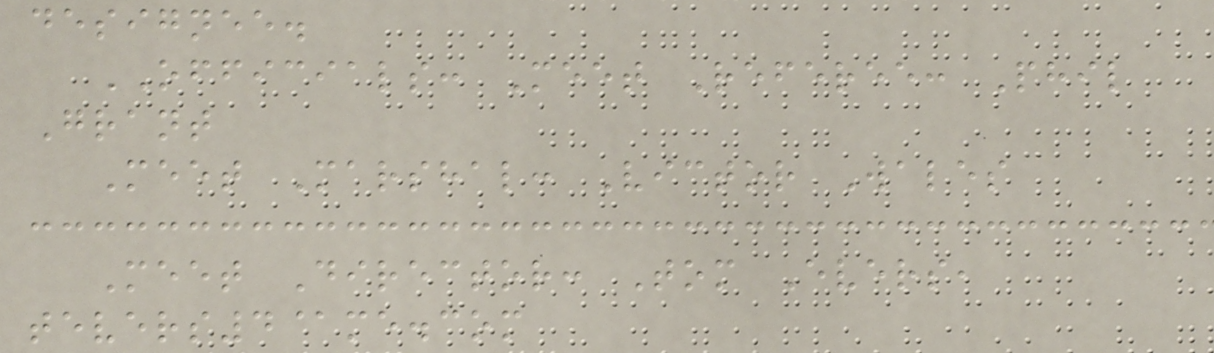designee.
OFFICIALS: Meet Referee: Phil
Grant
Meet Marshal: Victor Wales
Meet Director: Tom Evers,
tevers4@me.com
